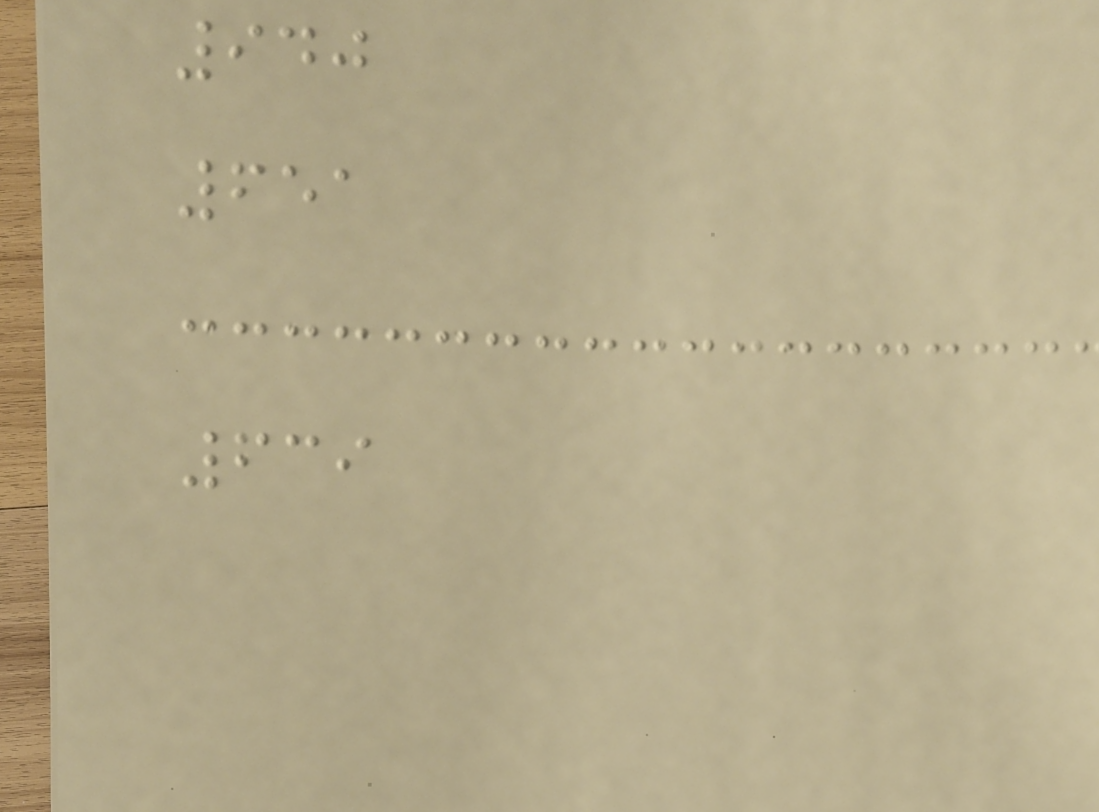940
651
639
